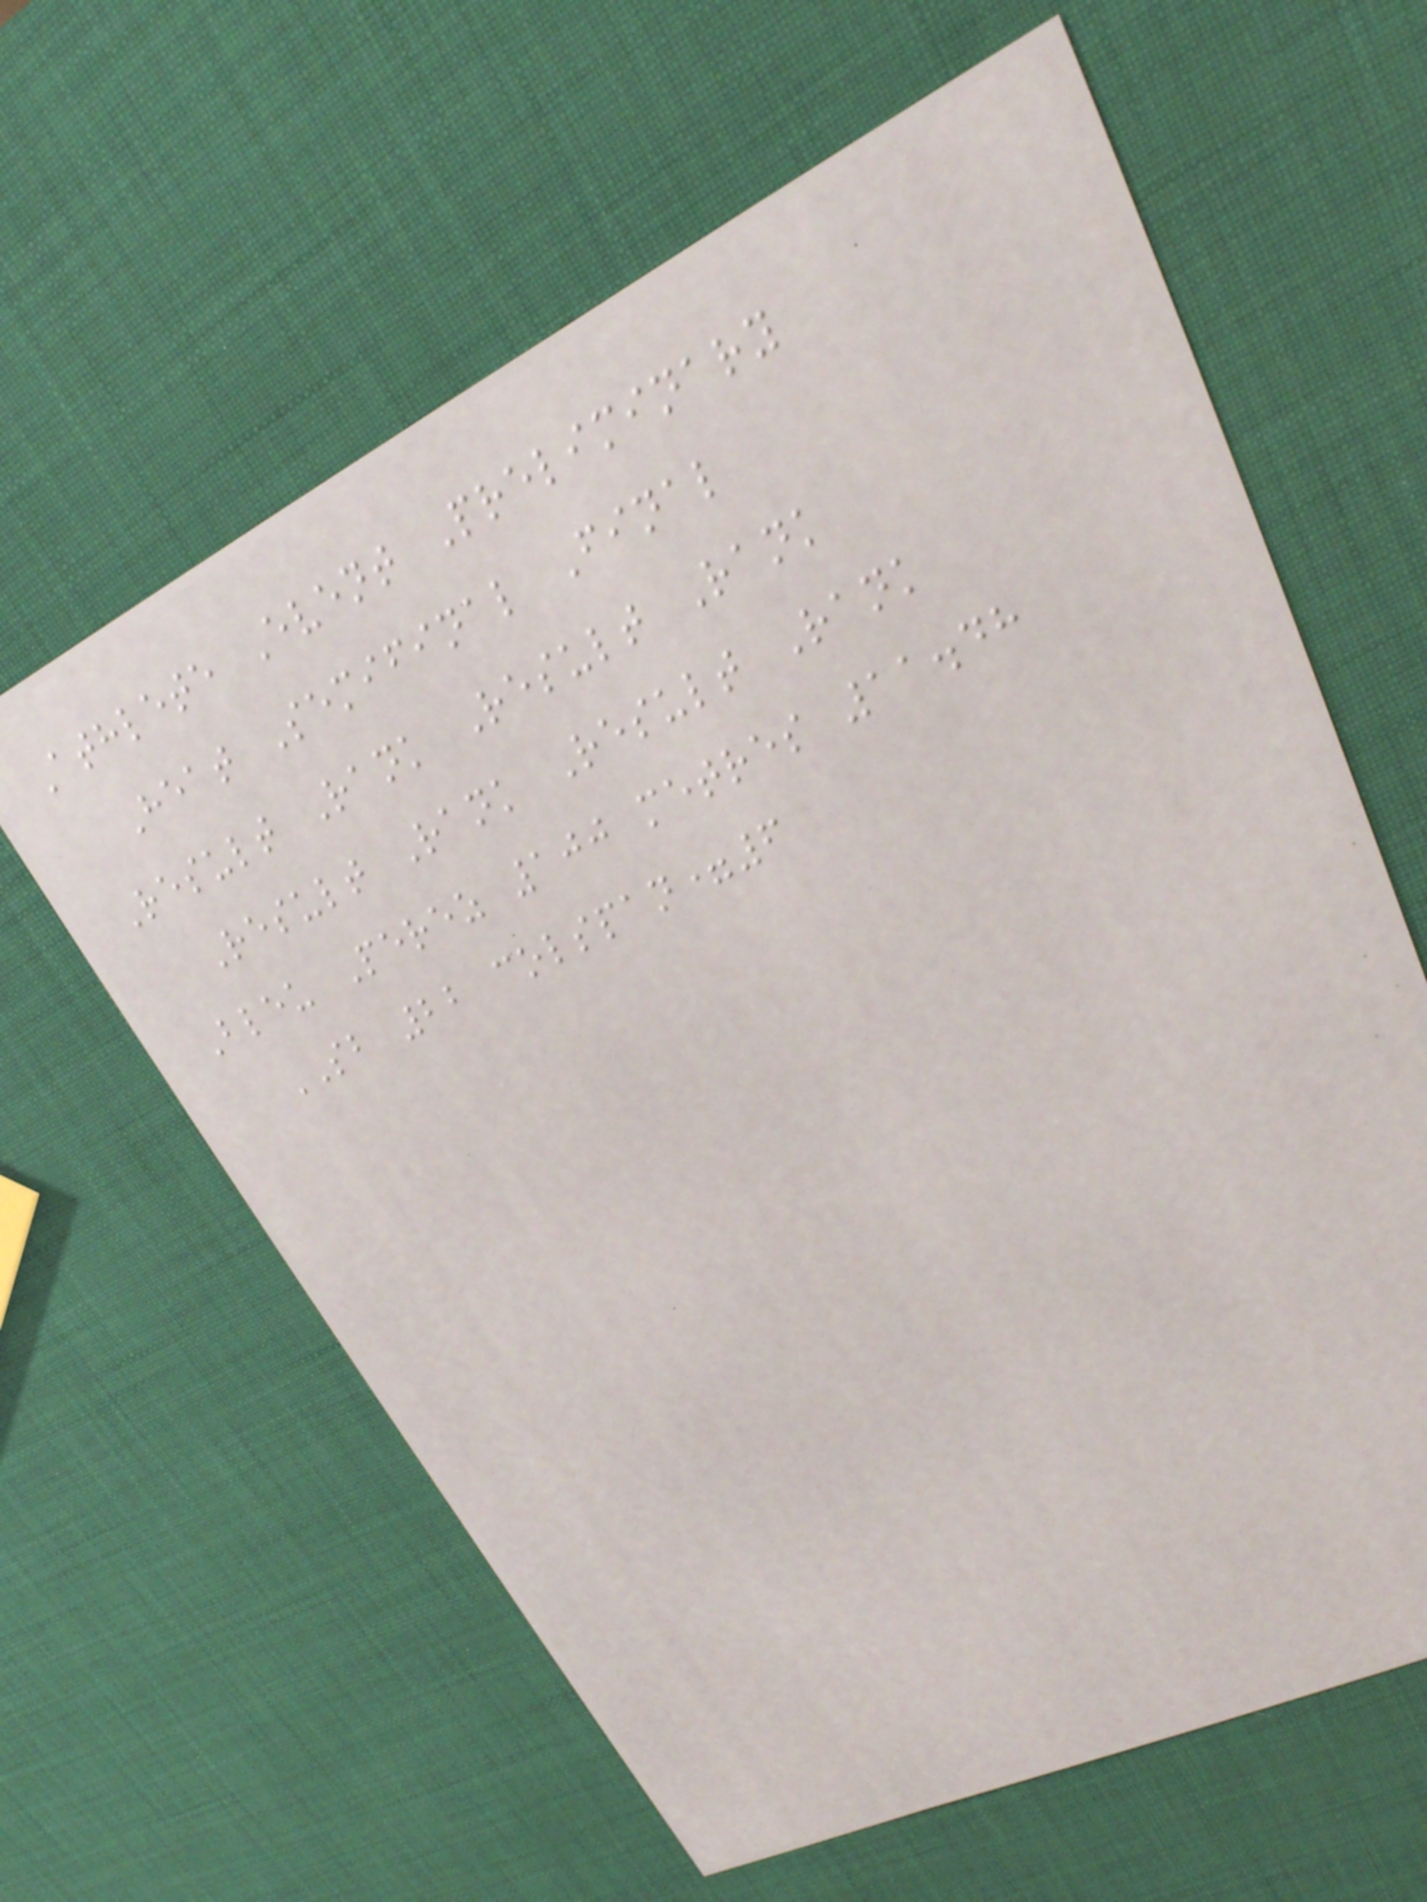Athlete Event Preliminary
Heat Semifinal Final
Result Rank Result Rank
Result Rank Result Rank
Bleu Perez 100 metres 11.48
SB 22 colspan=6
